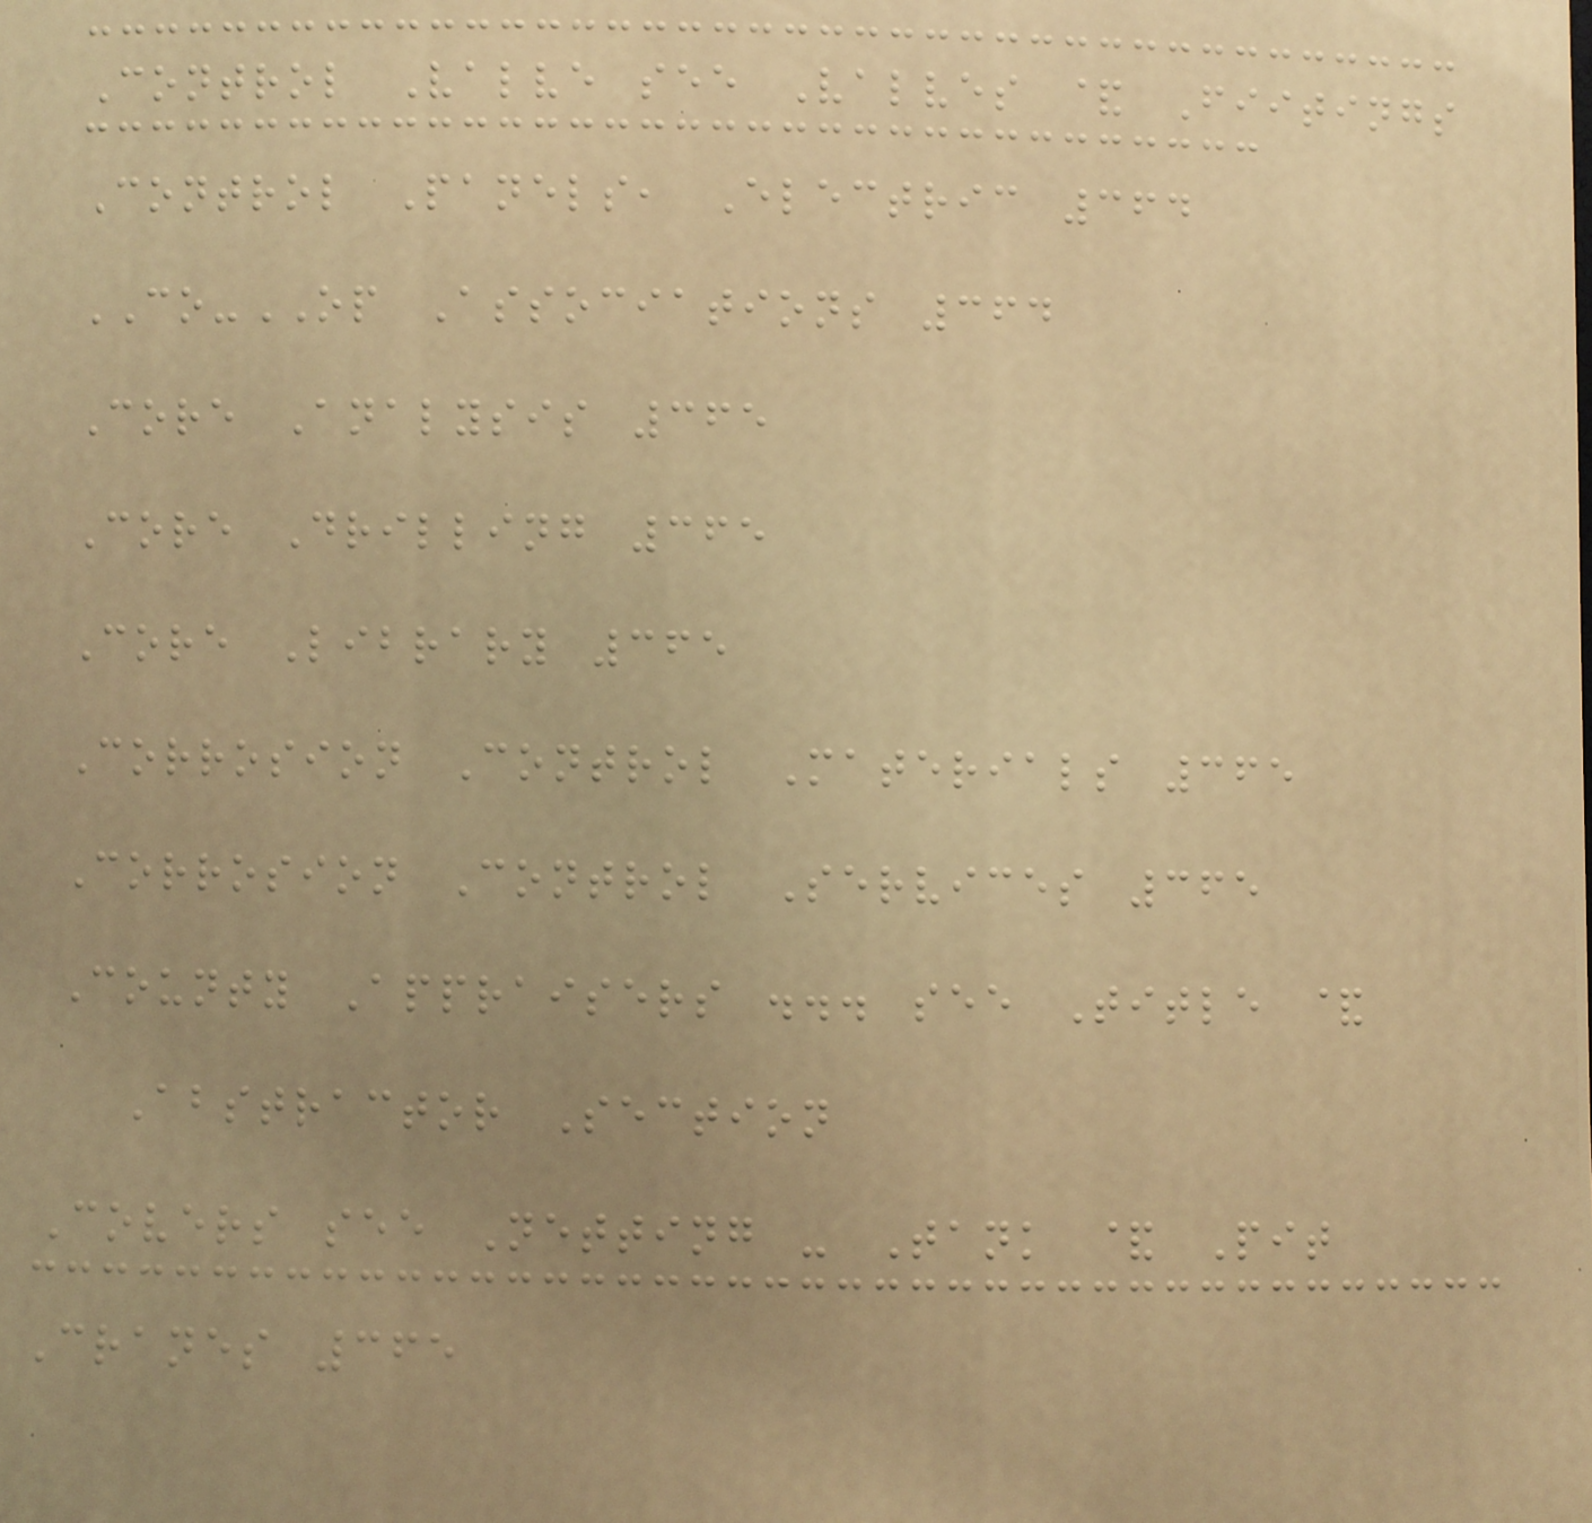Control Valve see Valves & Fiitings
Control Panels, Electric 364
CO-OP Associations 364
Core Analysis 365
Core Drilling 365
Core Library 365
Corrosion Control Materials 365
Corrosion Control Services 365
County Appraisers ... see Title &
Abstractor Section
Covers see Netting - Tank & Pit
Cranes 365
